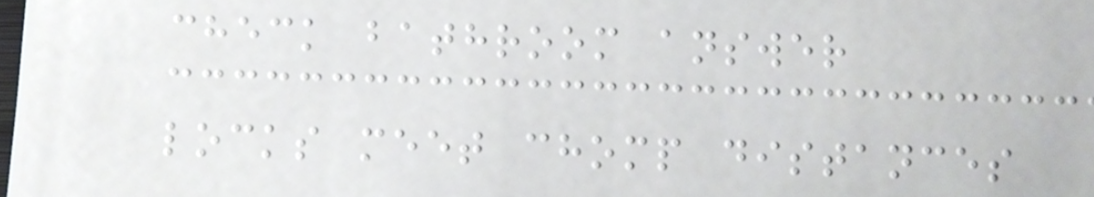check bathroom answer
locks meet chomp distances
